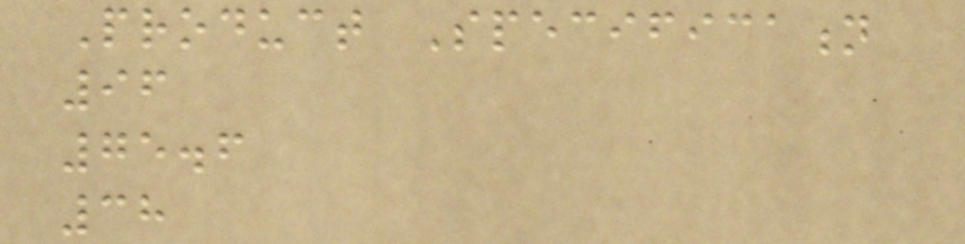Product Specification
96
75.6
38
